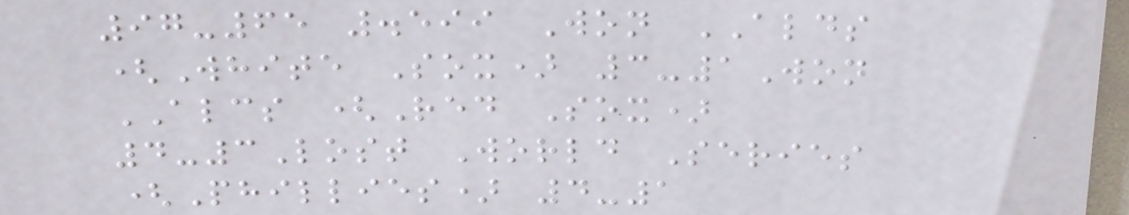97-65 .599 Won ALDS
(White Sox) 3-1Won
ALCS (Red Sox)
4-3Lost World Series
(Phillies) 4-1
